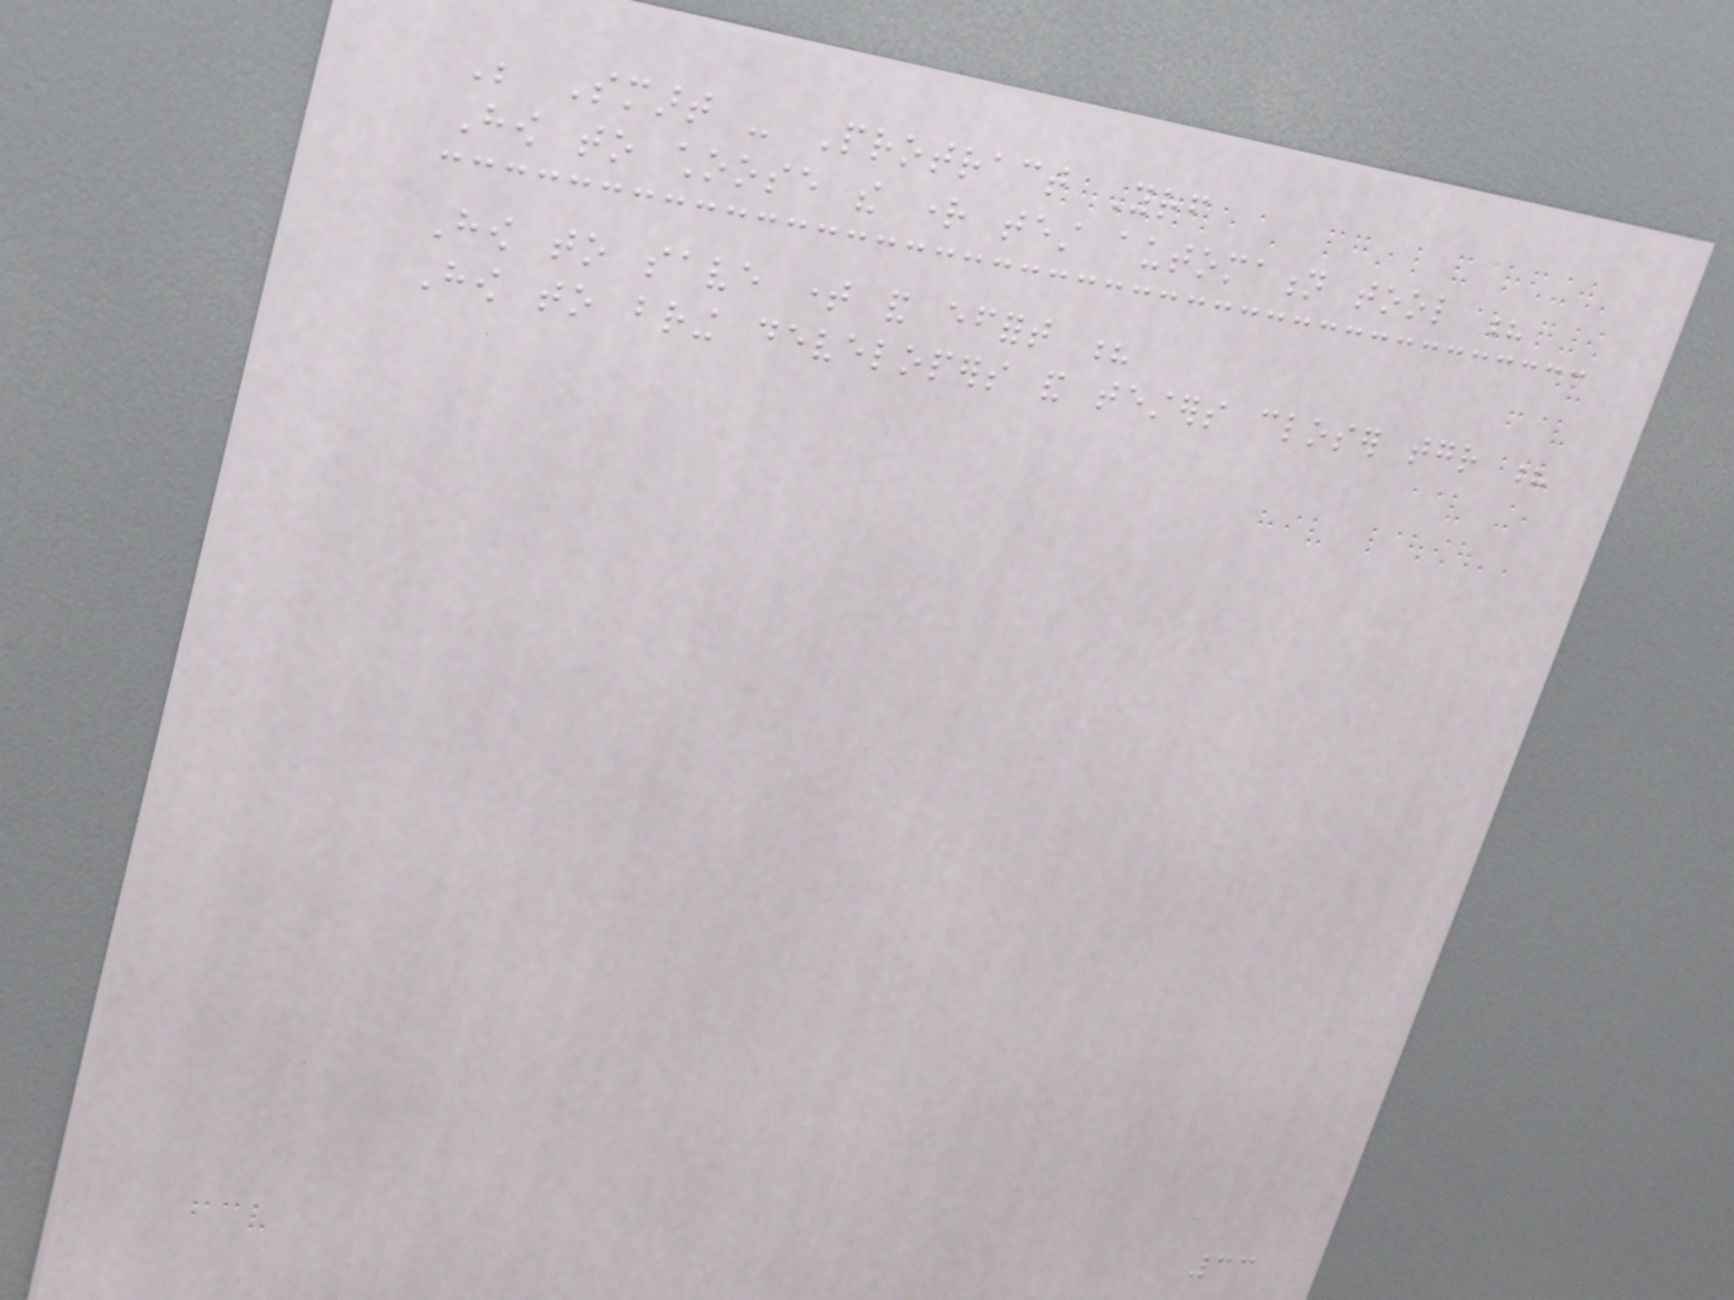Be Smart - Protract Yourself
How to choose the right test automation tool ?
How to save time and effort ?
How to bring developers and testers closer together ?
33
